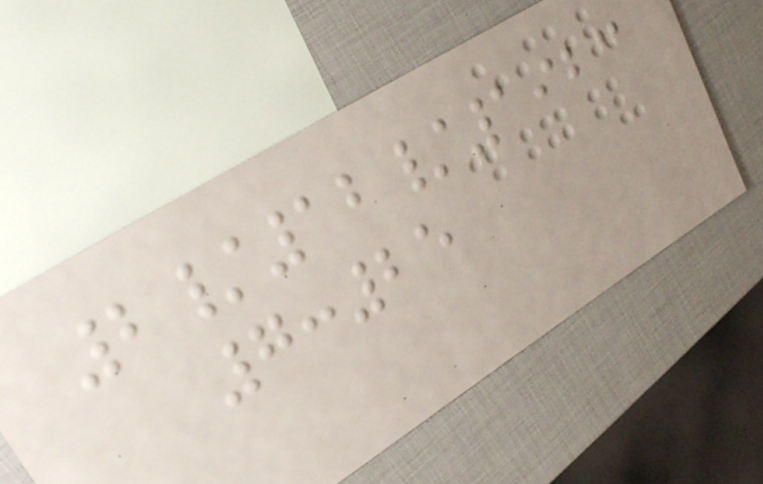2/12/1923
7:25
